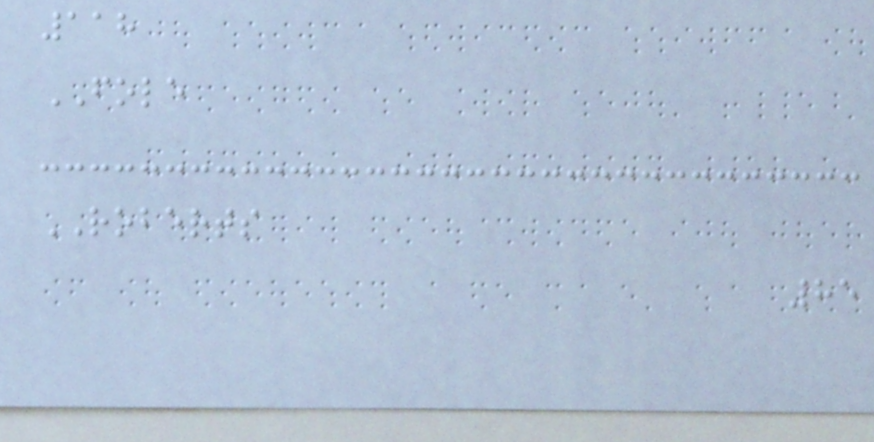118
FOLE
ROBERTS
85
